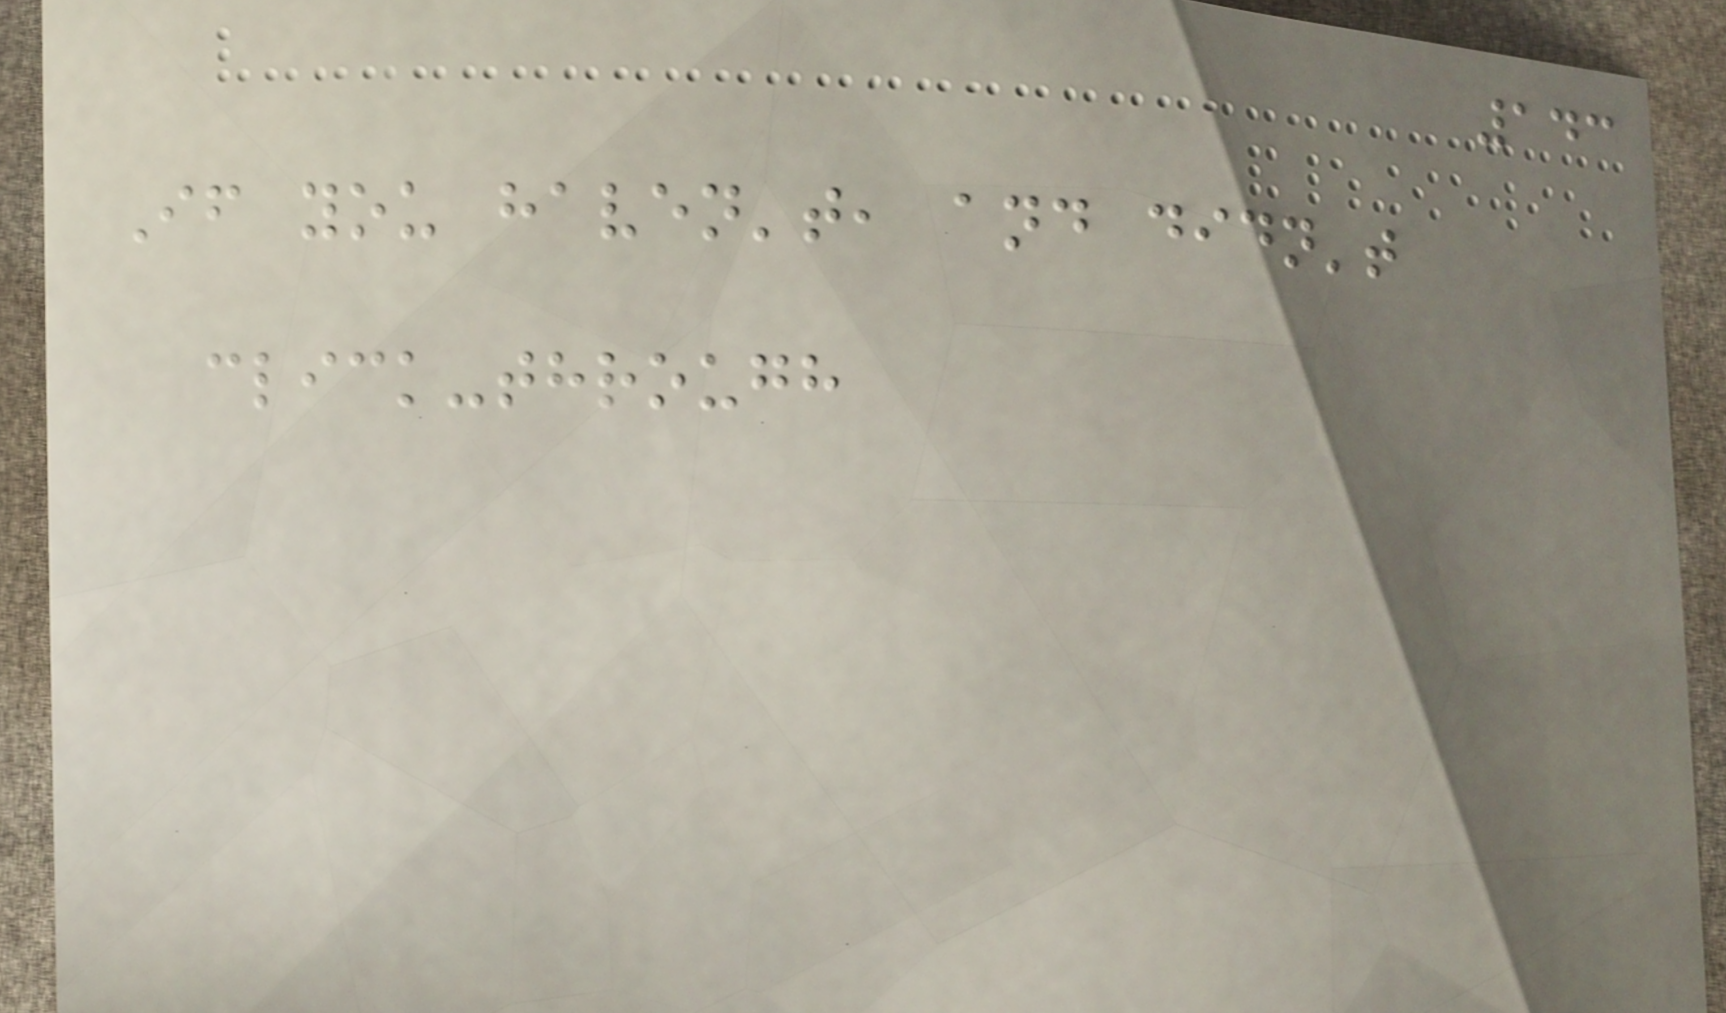143
If you haven't, and didn't
click-through
